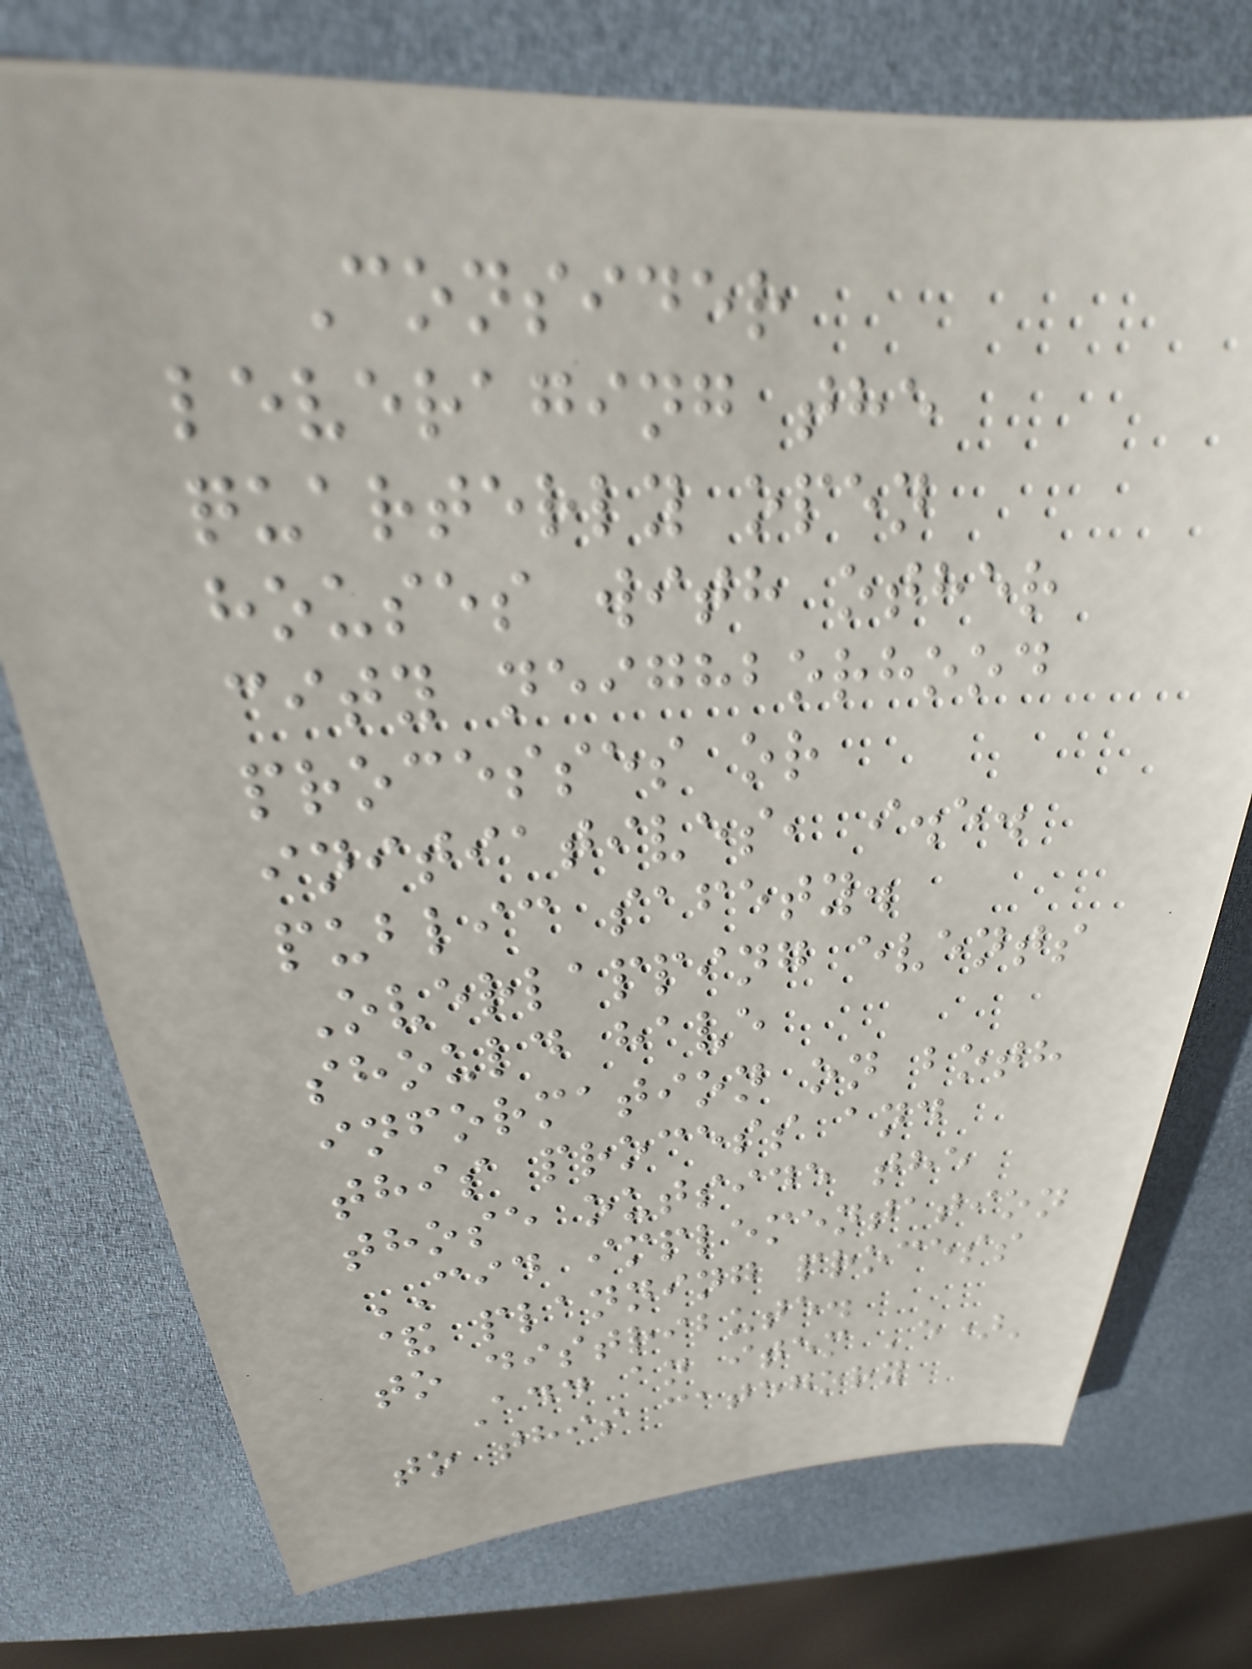Consider
leveraging the
quarterly open
houses with other
city neighborhood
processes or
initiatives, i.e.
public safety.
Overlapping events
should have
information on both
this process and
those outside the
CID implementation
& planning process
to distribute.
Add an item 'e)'
to this category
